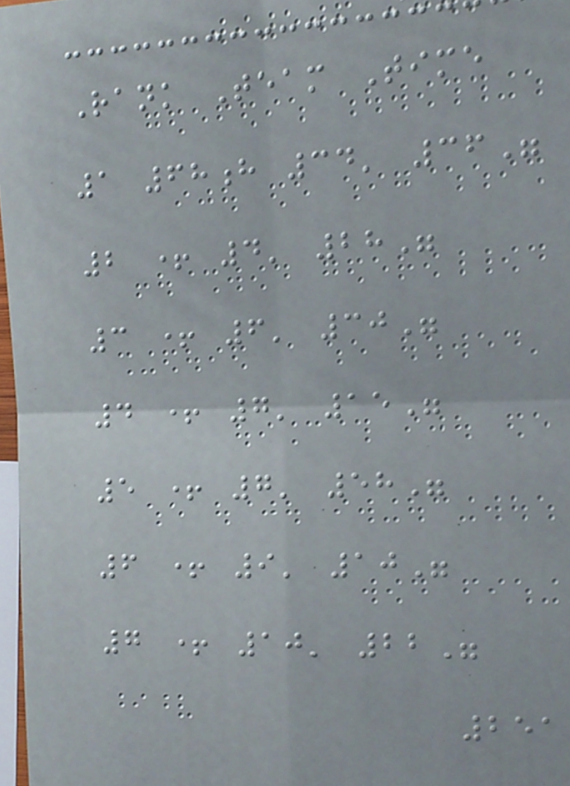Rank Team Time
1 68h 34' 36"
2 + 4' 28"
3 + 6' 30"
4 + 7' 15"
5 + 7' 58"
6 + 9' 10"
7 + 10' 22"
251
